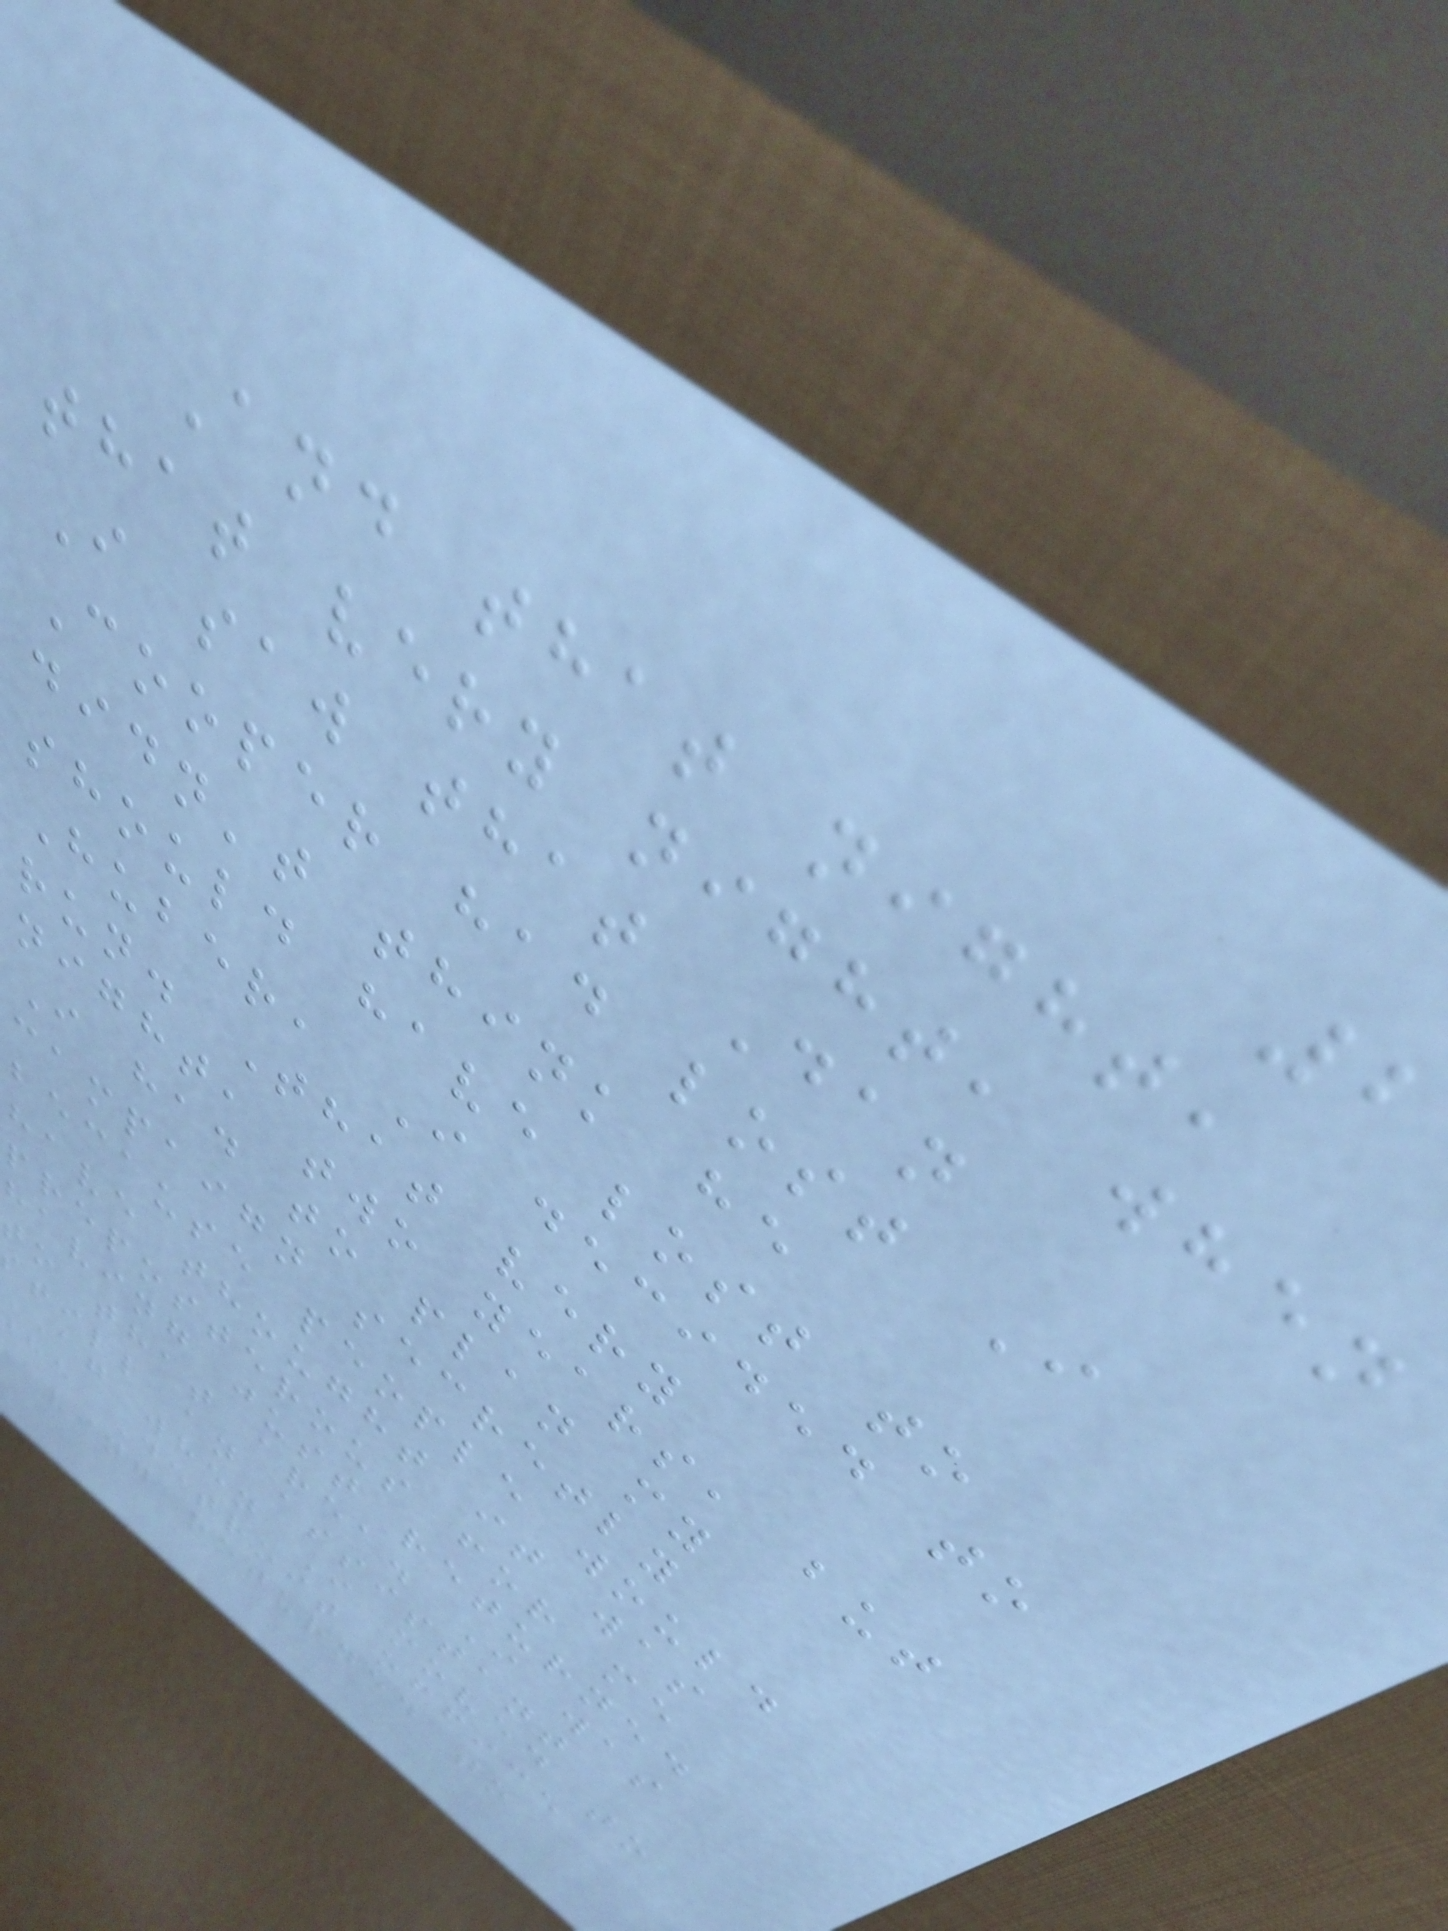And that night,
that very night, when
I saw that Dan
Cooper had lost I
didn't think he
should have lost to
Huber, I decided to
run. That very
night, two years, but
I had to plan my
campaign secretly
because people would
have thought it was
preposterous for me
having just returned
to that area. I was
till an assistant
ag when I moved to
he Detroit office
aving returned to
